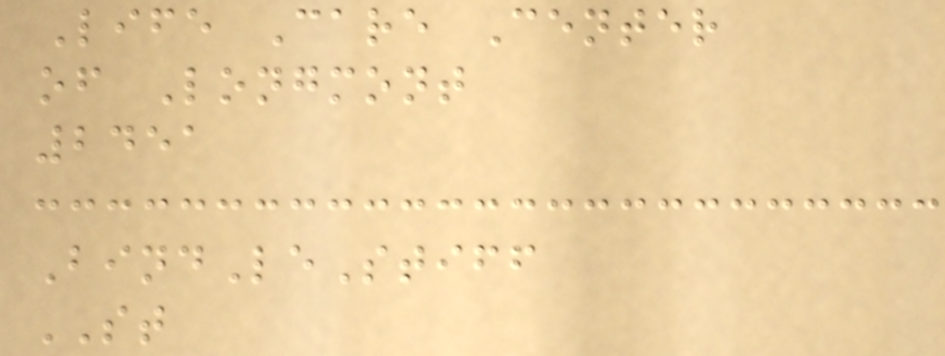Life Care Center
of Longmont
2451
BindLeStiff
ST
